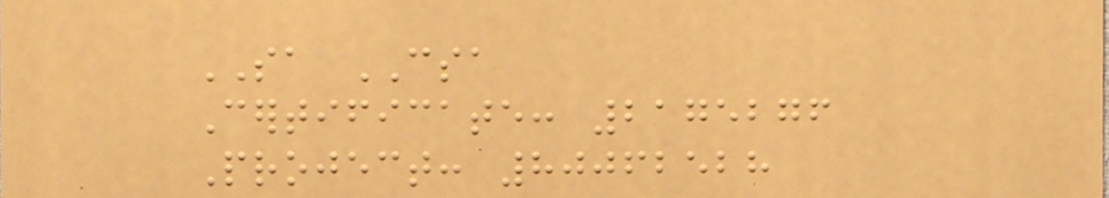SA CSA
Certificate: 2175276
Project: 80062528
